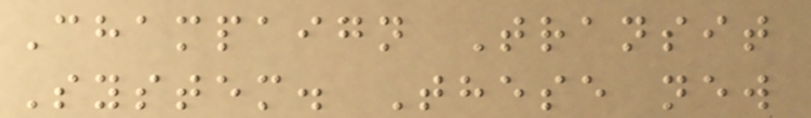Champaign Transit
System. These new
